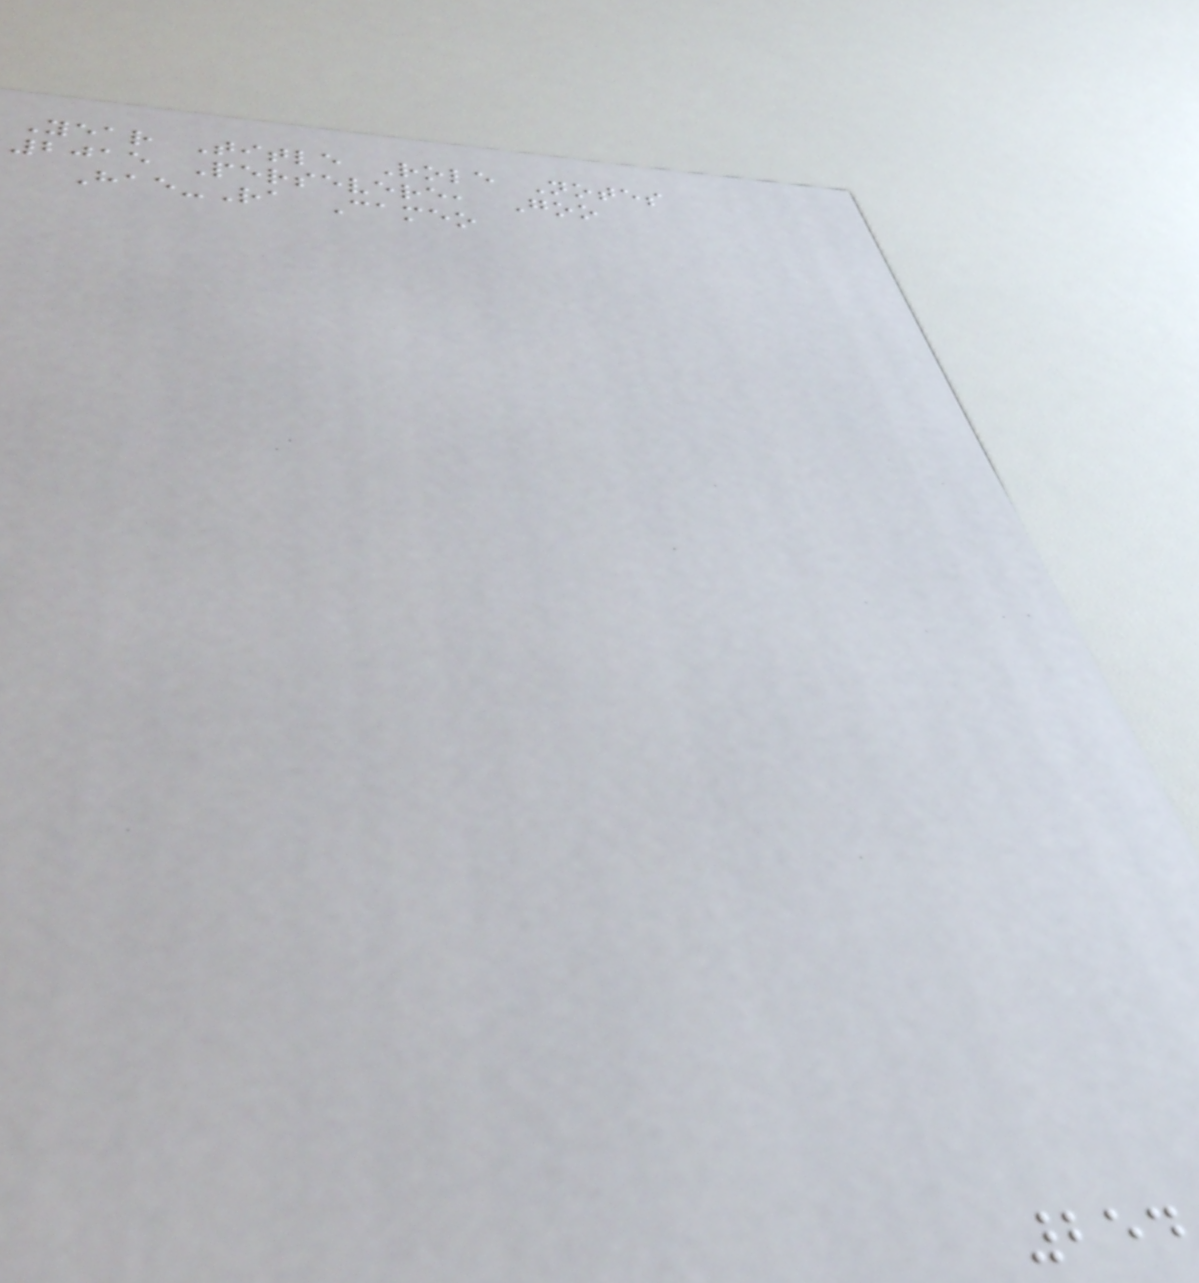Year Title Role Notes
2015 Persevere, Goo
Hae-Ra Cameo
254
